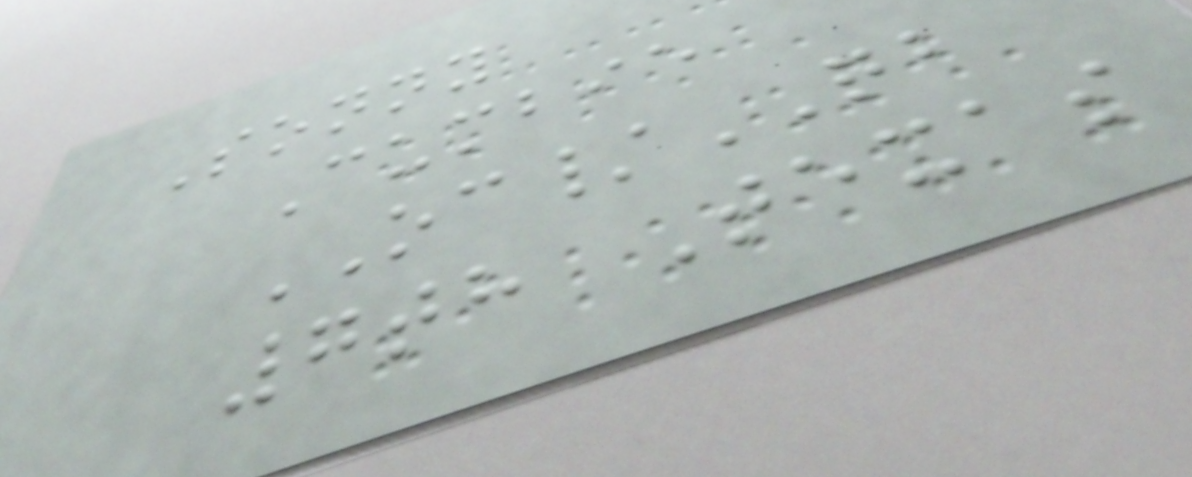Sonny
Cumbie
OC/QB
7th Texas
